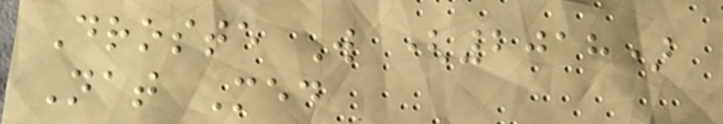Droste W (2018)
Nat Med
